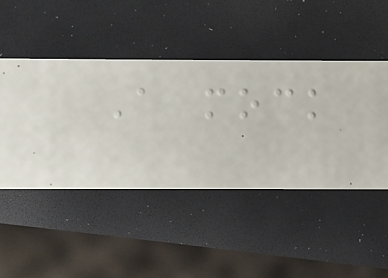A mock
